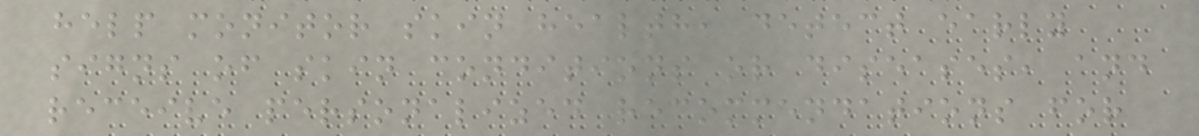help monitor skin health, detect early
signs of skin conditions or diseases, and
receive personalized recommendations for
